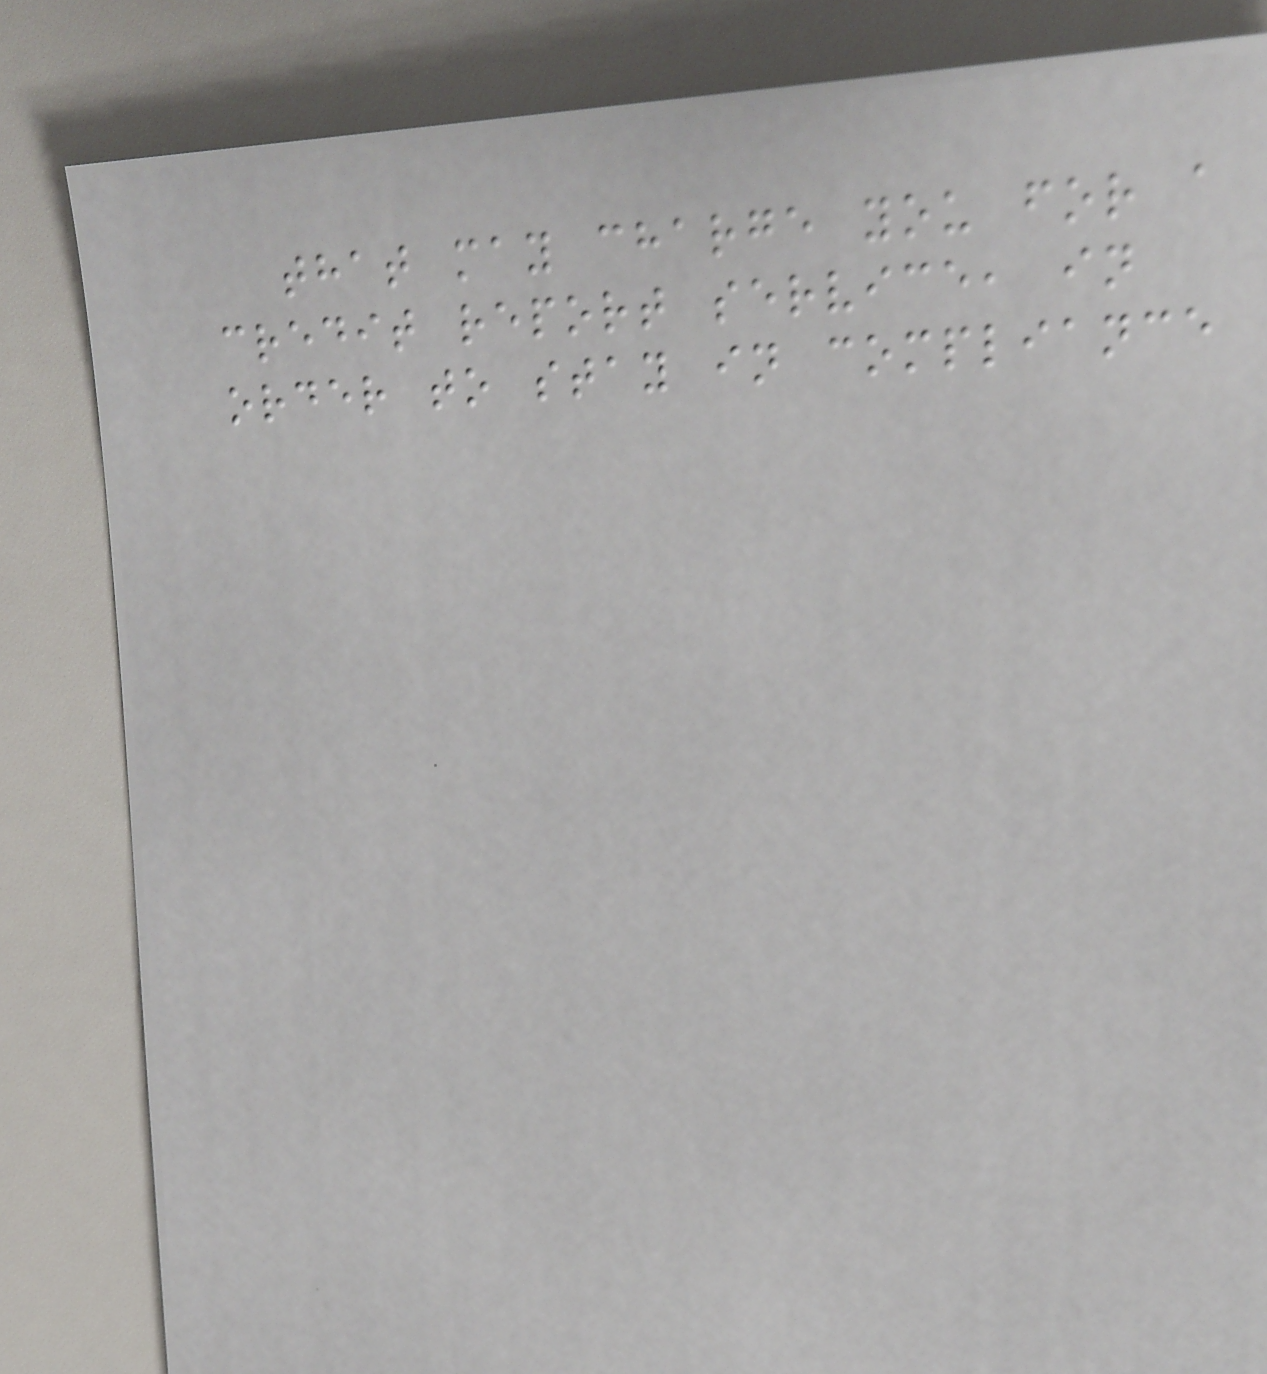that may charge you for a
credit report service, in
order to stay in compliance
